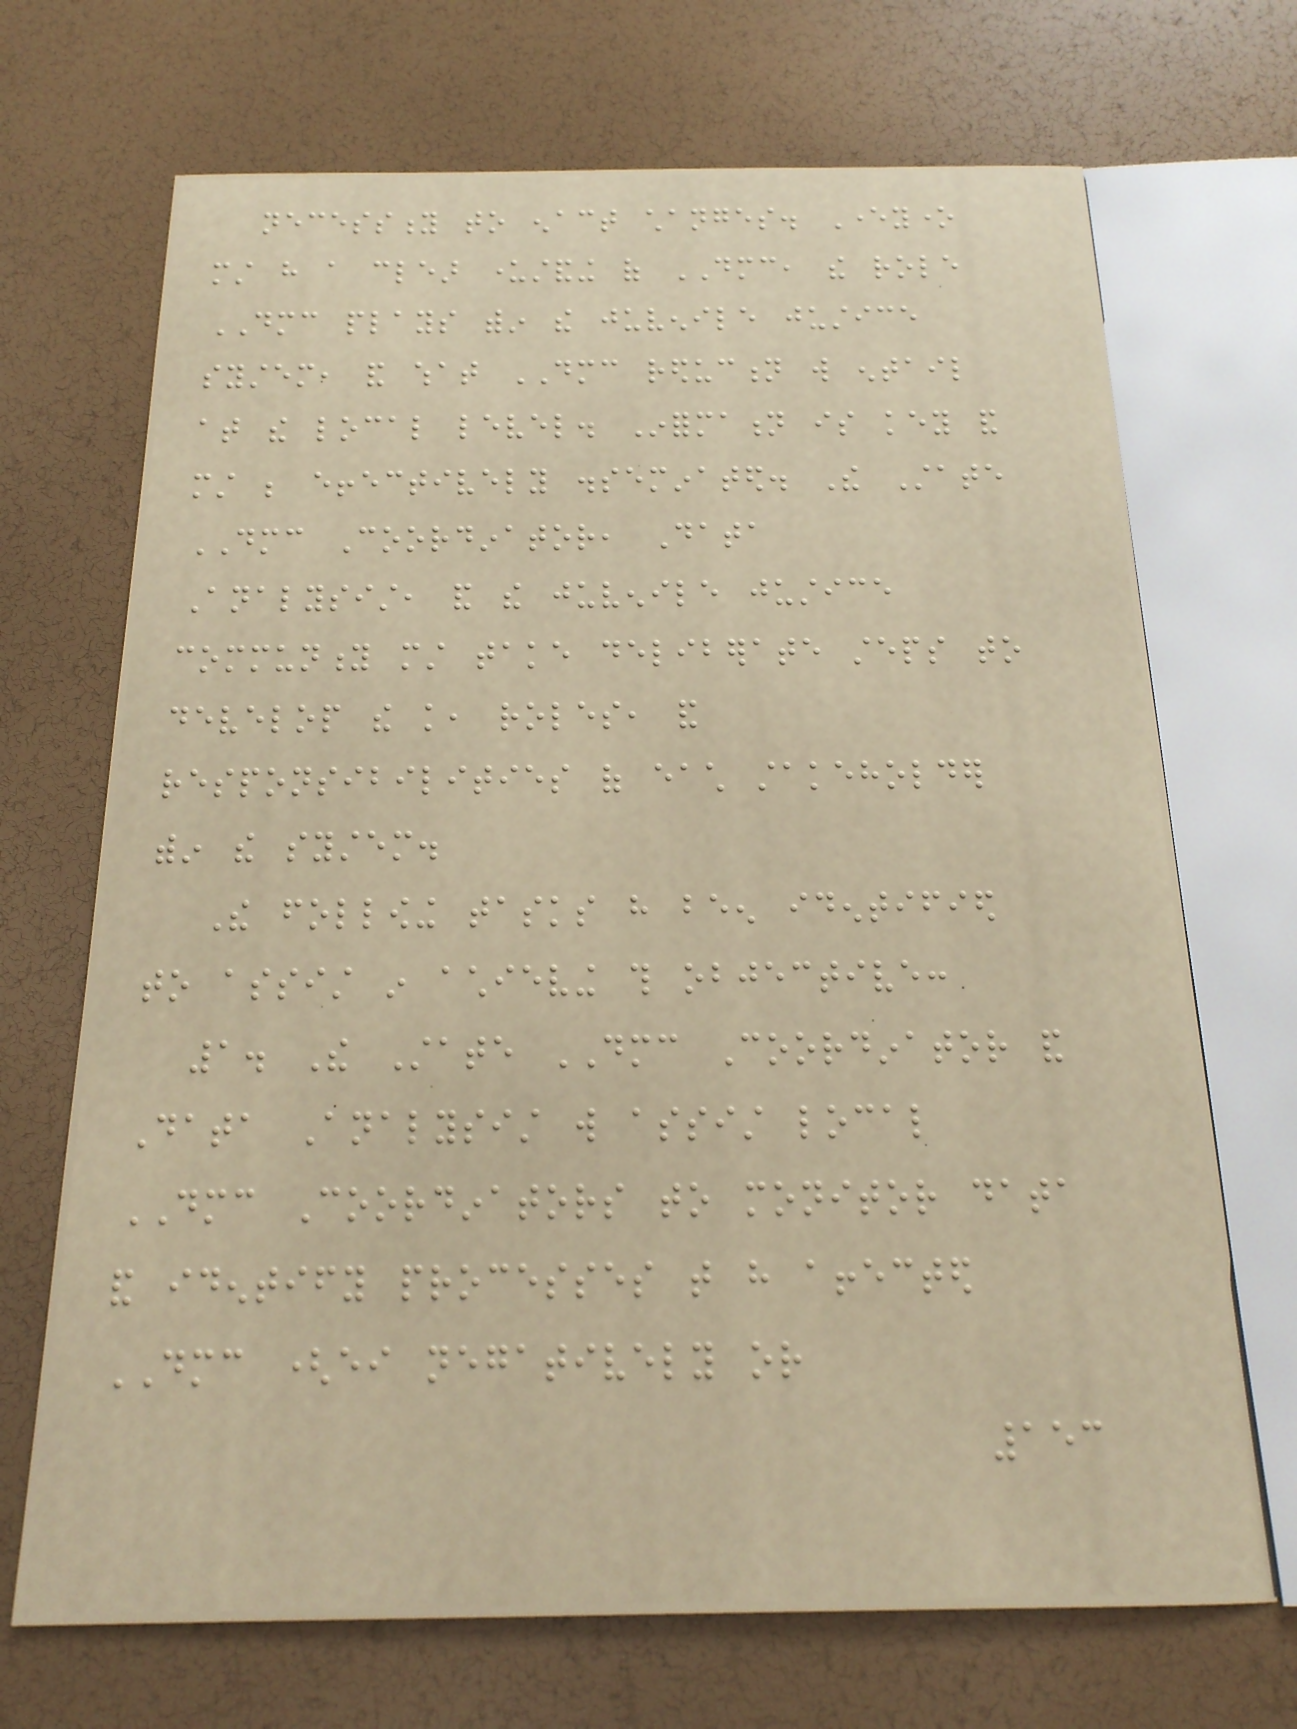necessity to enact changes. Everyone
must have a clear understanding of DMC, the role
DMC plays within the juvenile justice
system, and what DMC reduction will entail
at the local level. Information is key and
must be effectively disseminated. The State
DMC Coordinator, Data
Analysist, and the juvenile justice
community must take deliberate steps to
develop the knowledge, roles, and
responsibilities of each stakeholder
within the system.
The following tasks have been identified
to assist in achieving this objective:
1. The State DMC Coordinator and
Data Analysist will assist local
DMC Coordinators to monitor data
and identify processes that have affected
DMC (either negatively or
153
